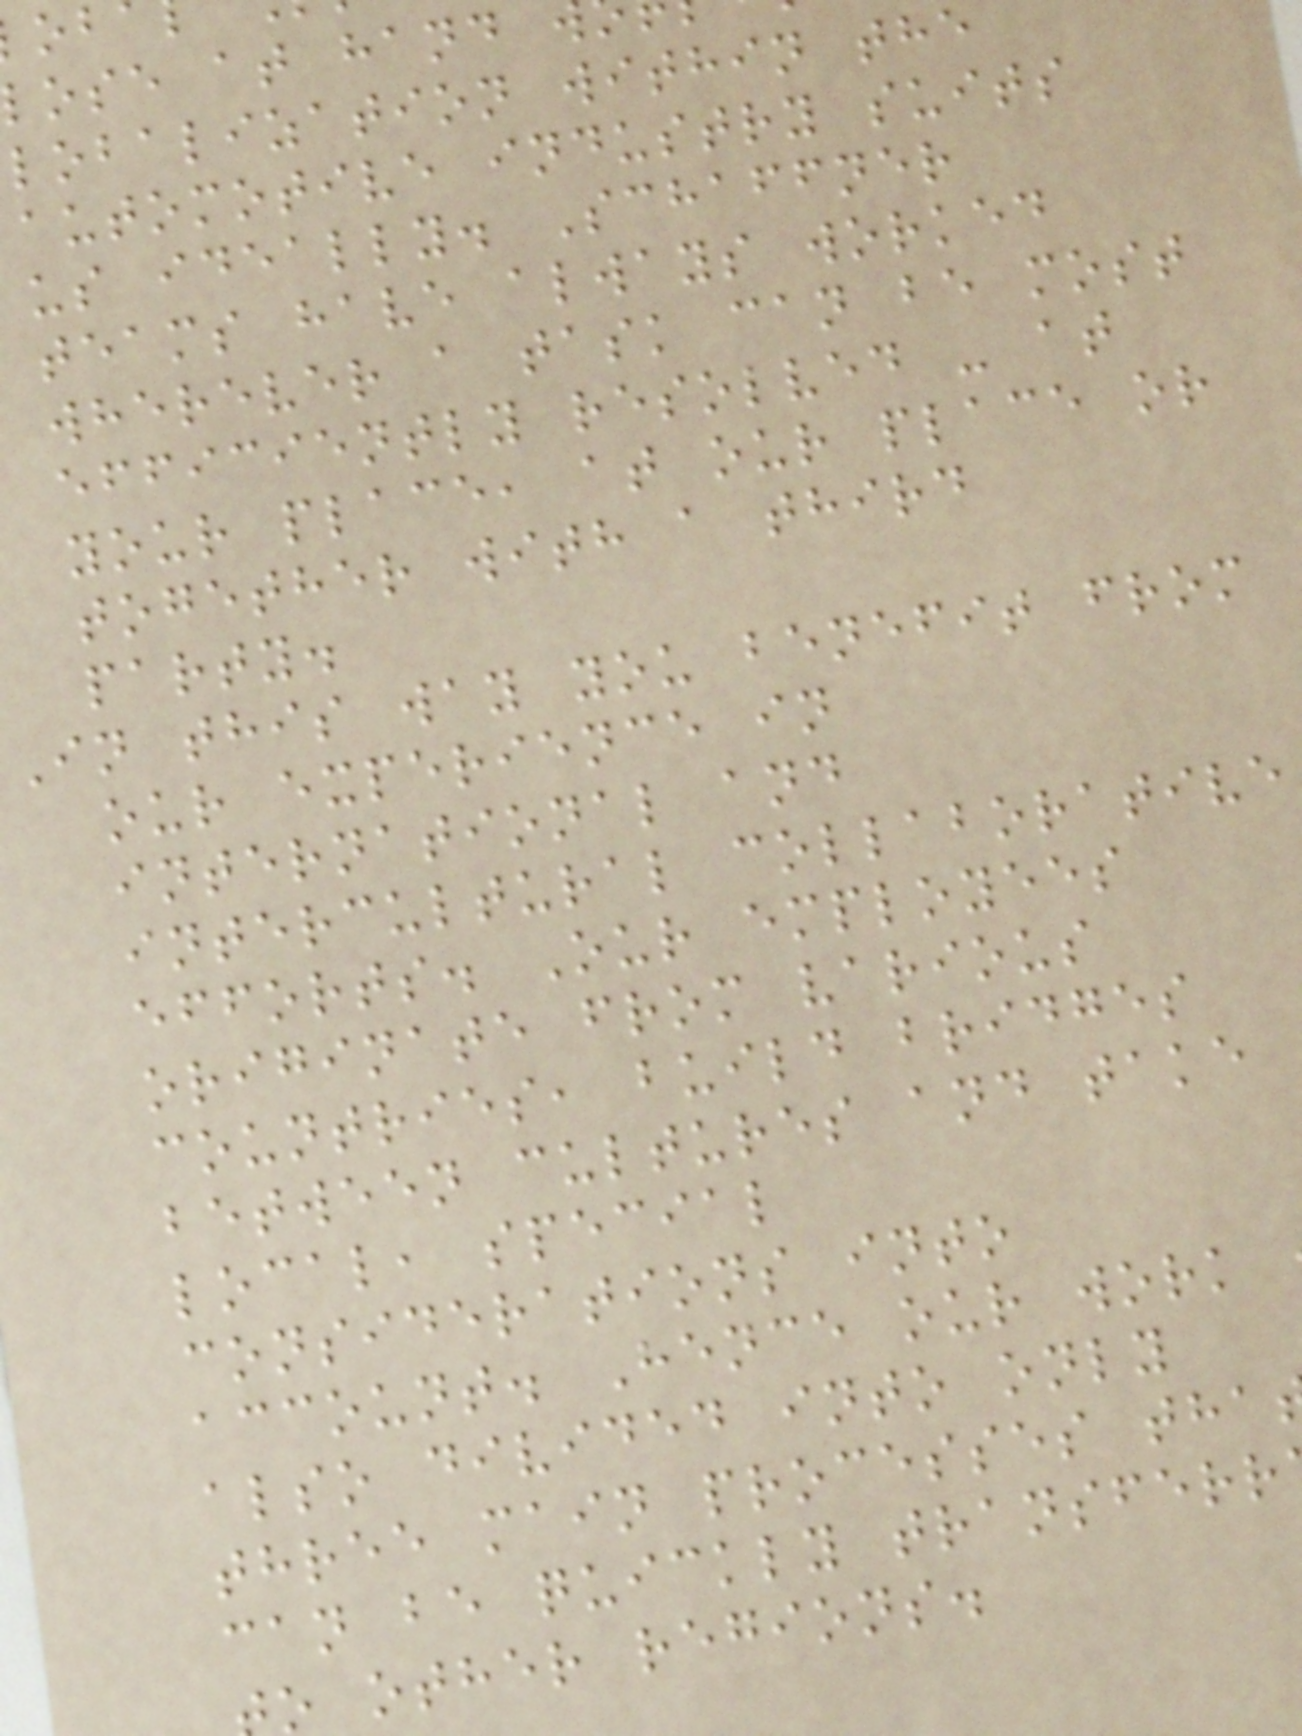lose at hand
lobalization within the
automotive industry suits
us ideally. Schaffner
teams have always worked
wherever a task can be most
efficiently resolved - at
your place, at our place or
together with a third
party.
In this way you benefit from
our experience in
international and
intercultural collaborative
efforts. Our employees
originate from various
countries, build bridges
between cultures and take
local, special
considerations into
account. Hence our work
also divided into only
three main processes tha
can be quickly transferr
o other regions.
